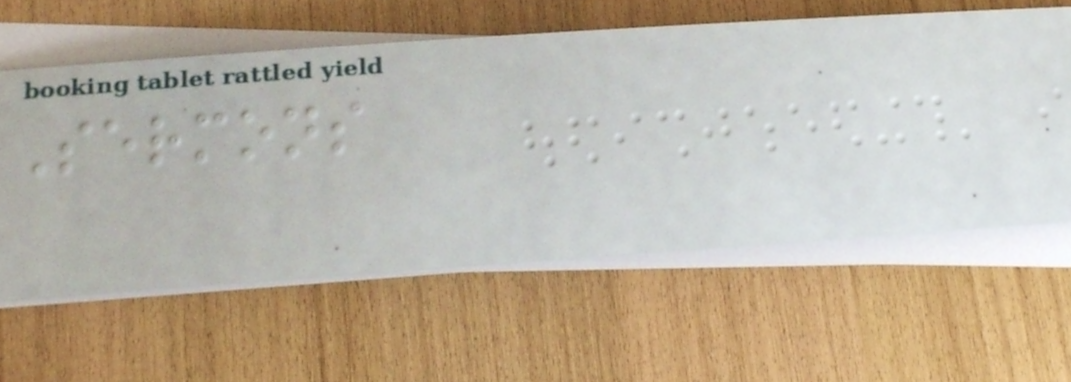Sermons
